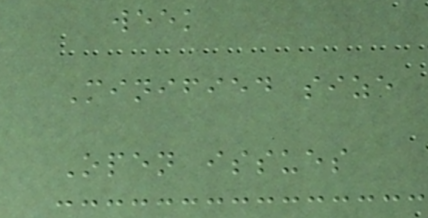week
Minified size
Open issues
